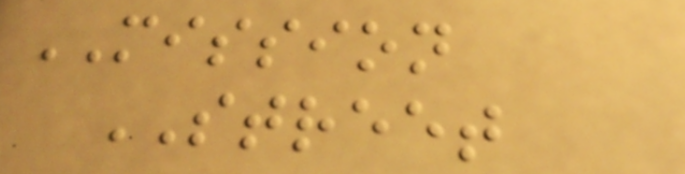MISSION
STREET
